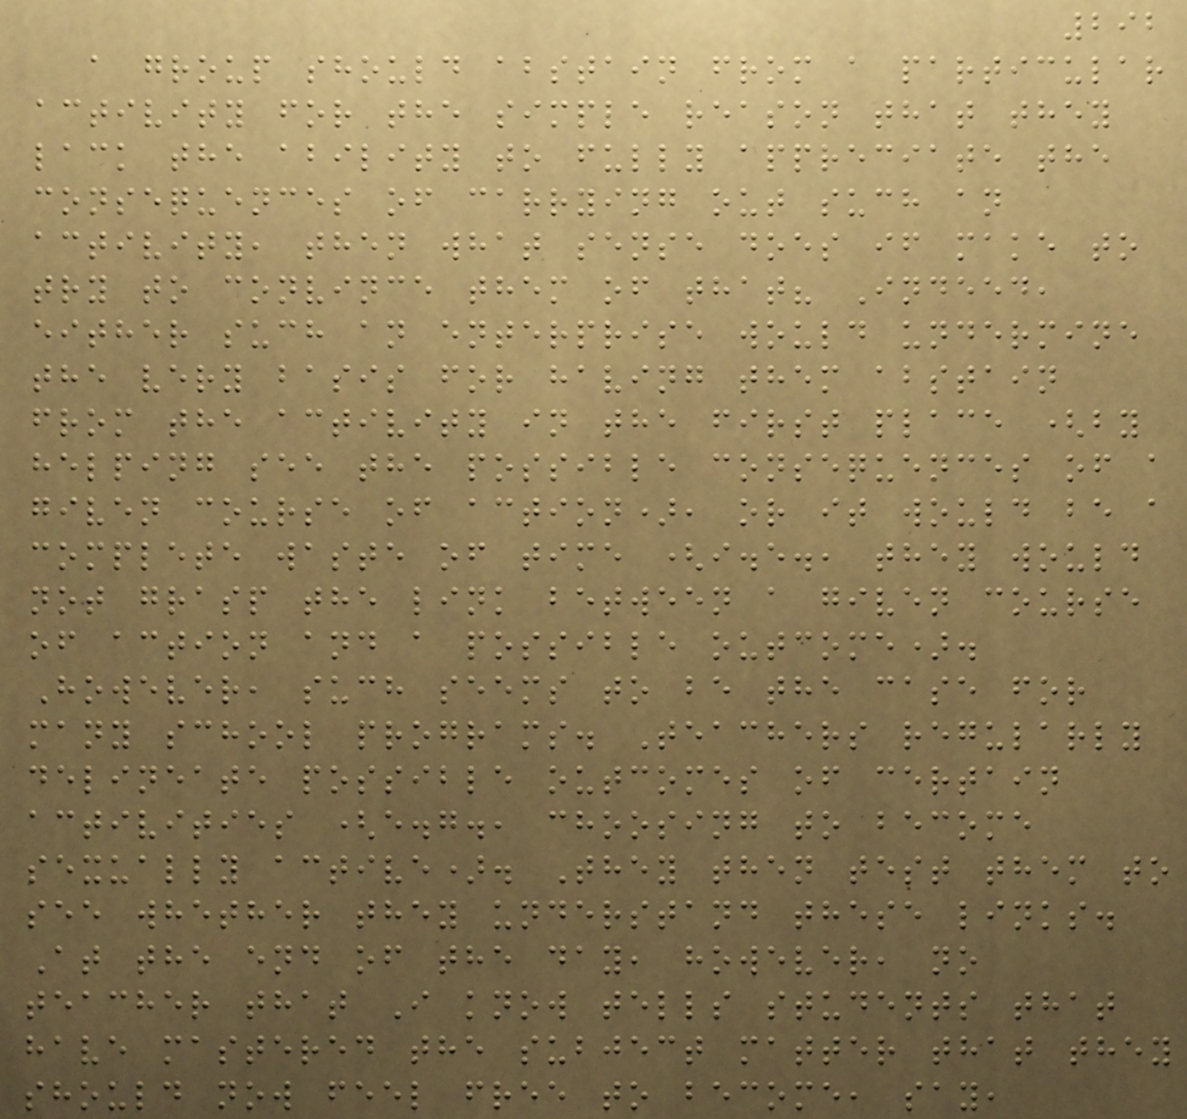292
a group should abstain from a particular
activity for the simple reason that they
lack the ability to fully appreciate the
consequences of carrying out such an
activity, then what sense does if make to
try to convince them of that? Indeed,
either such an enterprise would undermine
the very basis for having them abstain
from the activity in the first place (by
helping see the possible consequences of a
given course of action), or it would be a
complete waste of time (i.e., they would
not grasp the link between a given course
of action and a possible outcome).
However, such seems to be the case for
many school programs. Teachers regularly
delineate possible outcomes of certain
activities (e.g., choosing to become
sexually active). They then test them to
see whether they understand these links.
At the end of the day, however, no
teacher that I know tells students that
have mastered the subject matter that they
should now feel free to become, say,
